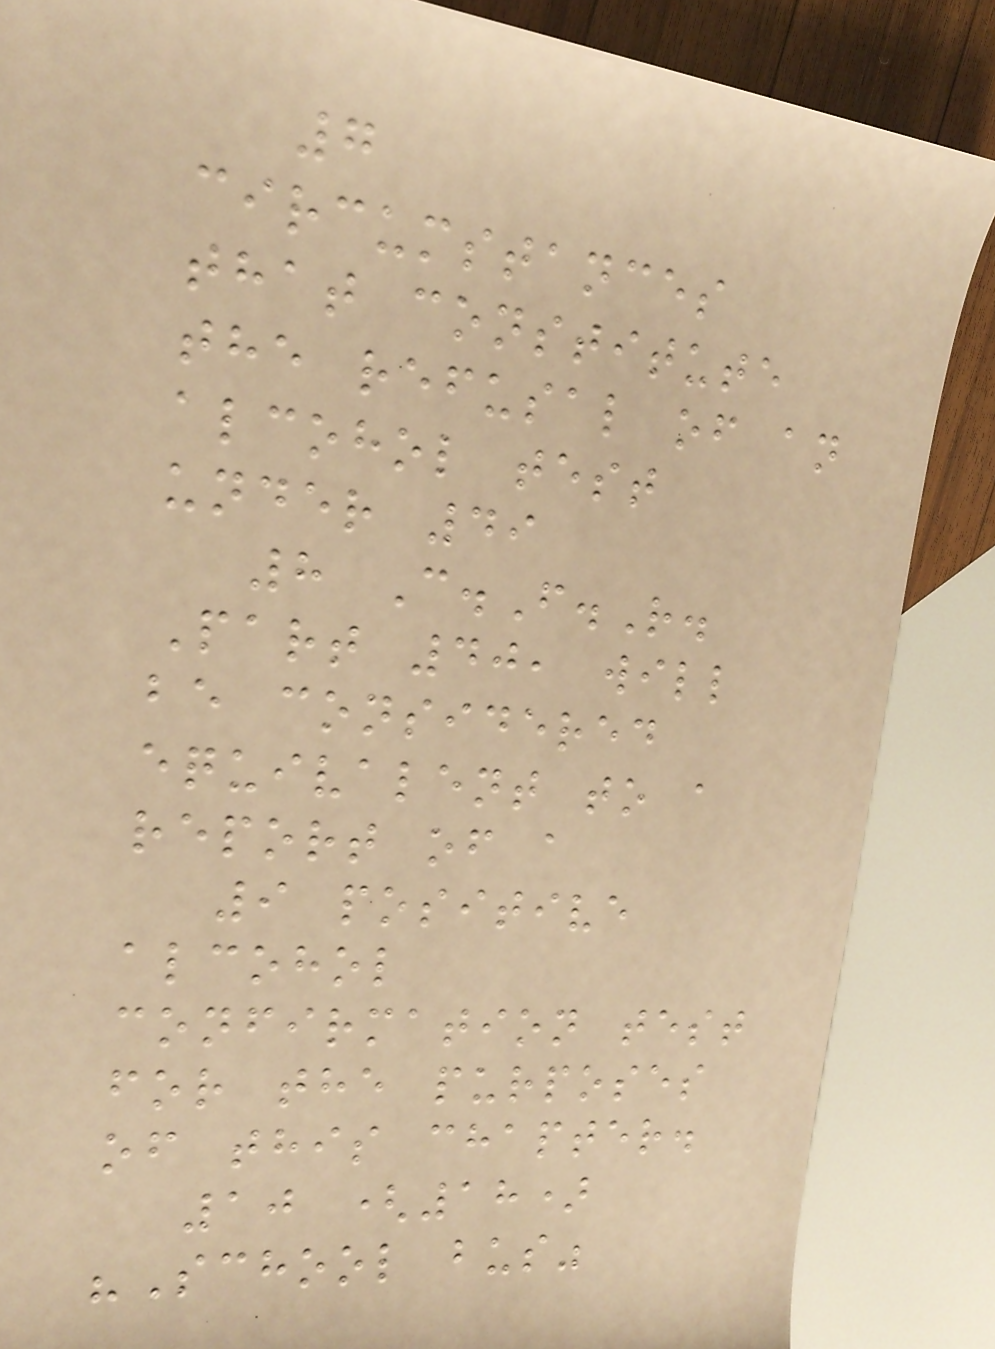7
circumstances
that constitute
the refusal of an
alcohol test
under 49
8 C.F.R.
Part 40, will
be considered
equivalent to a
report of a
9 positive
alcohol
confirmation test
for the purposes
of this chapter.
10 (18)
"School bus"
